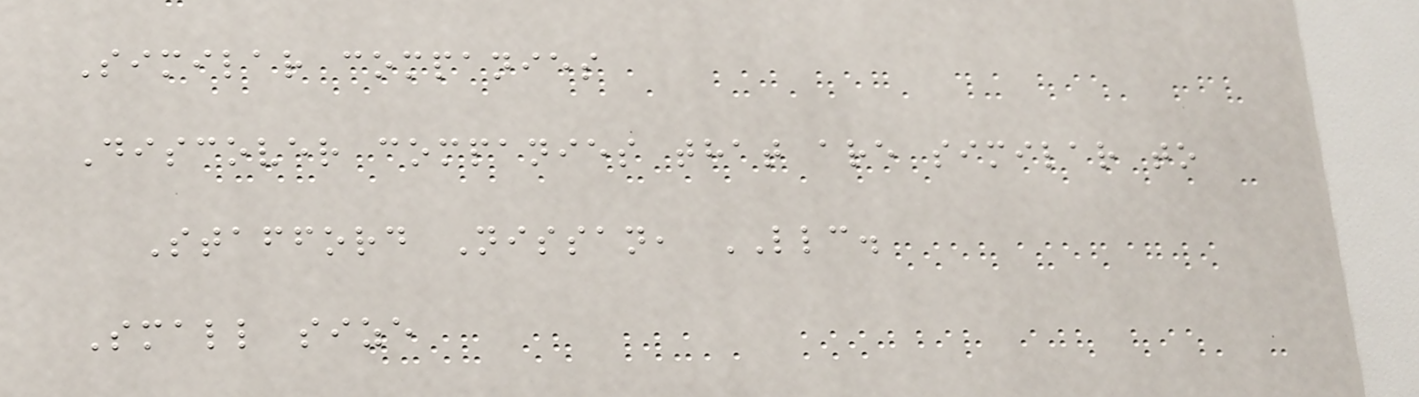Similar companies
Discover companies that are similar to
Stafford Nissan, LLC.
Small size
